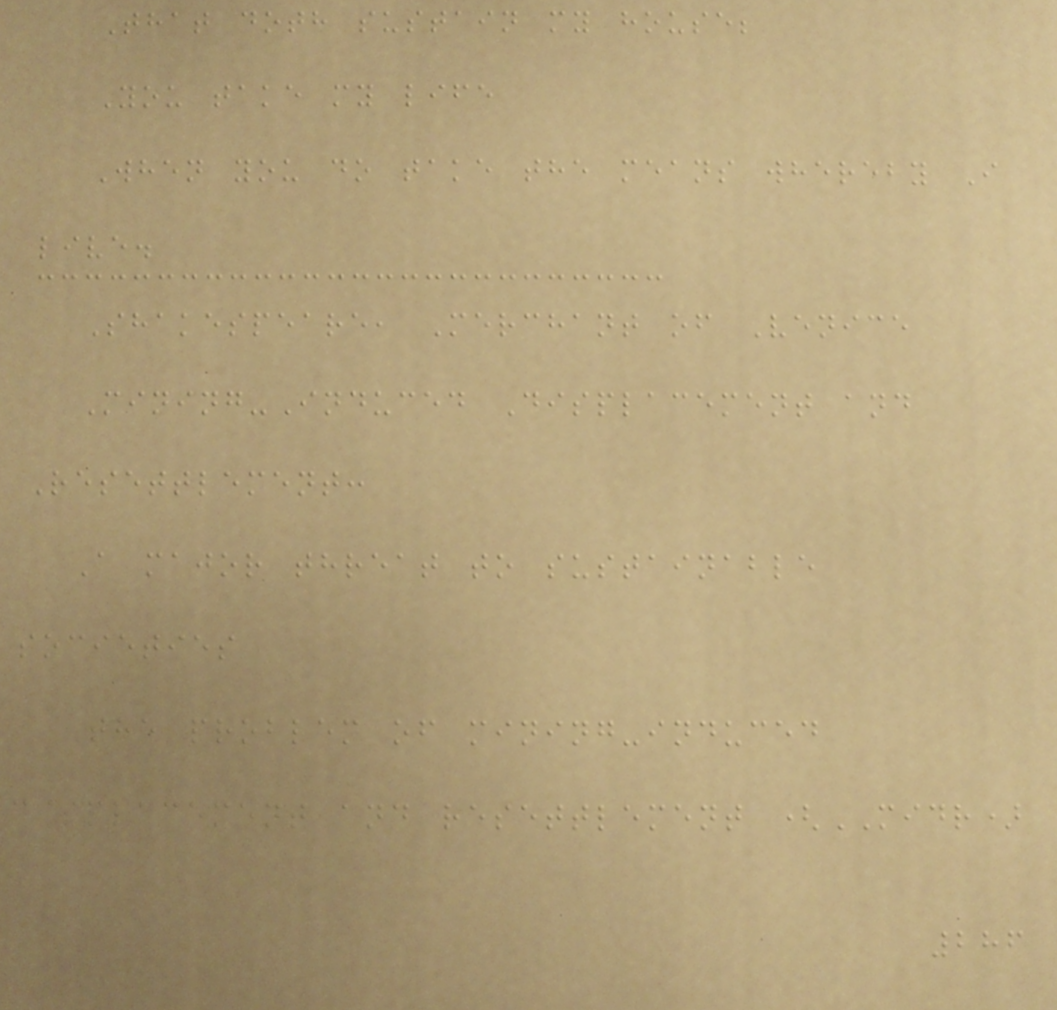That doth sustain my house;
You take my life
When you do take the means whereby I
live.
Shakespeare, Merchant of Venice
Mining-Induced Displacement and
Resettlement:
A major threat to sustainable
societies
The problem of mining-induced
displacement and resettlement (MIDR)
286
